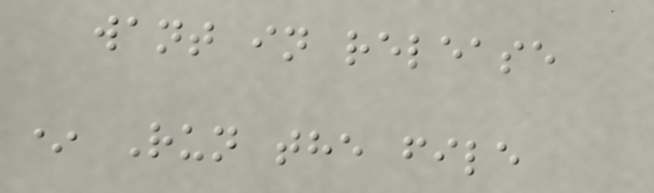want in release
* Run the file
